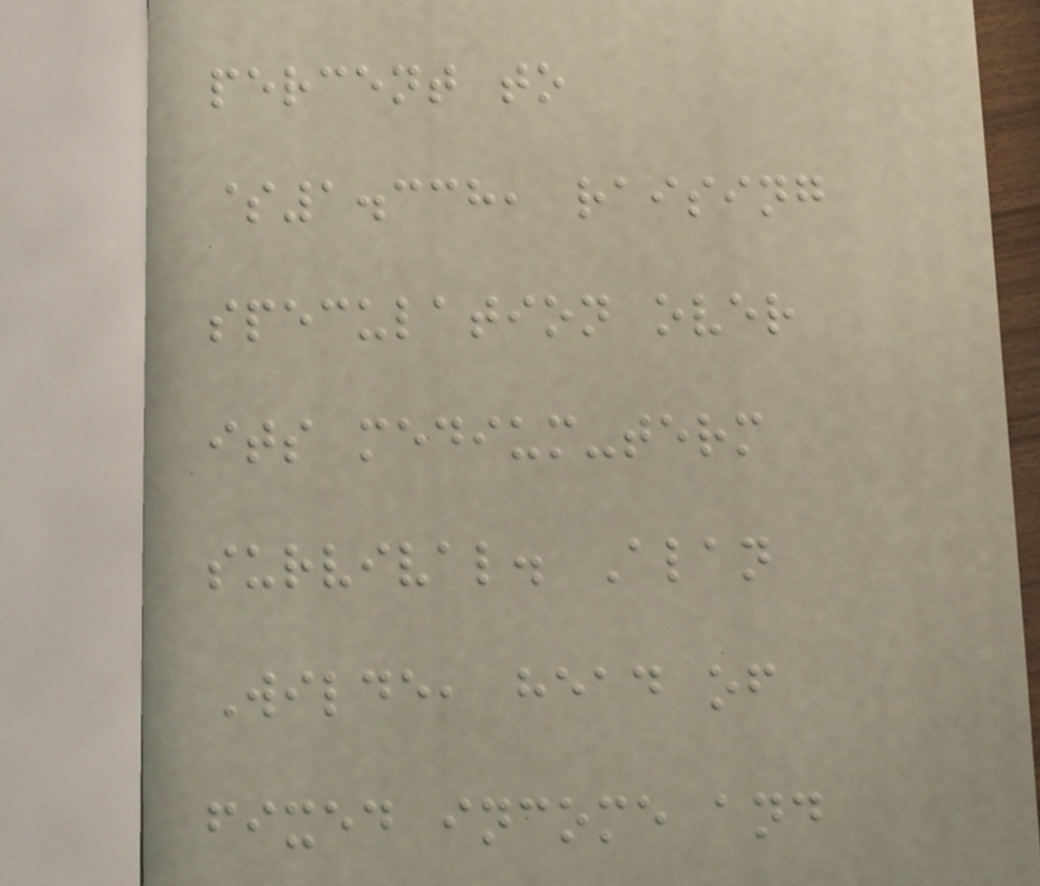percent to
$1.338, raising
speculation over
its medium-term
survival. Alan
Wilde, head of
fixed income and
